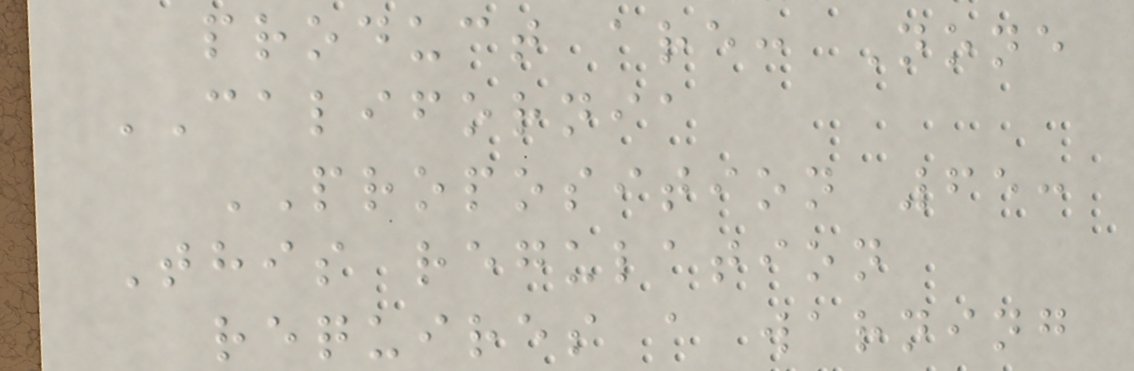product are: None
CALIFORNIA
PROPOSITION 65:
This regulation
requires a warning
